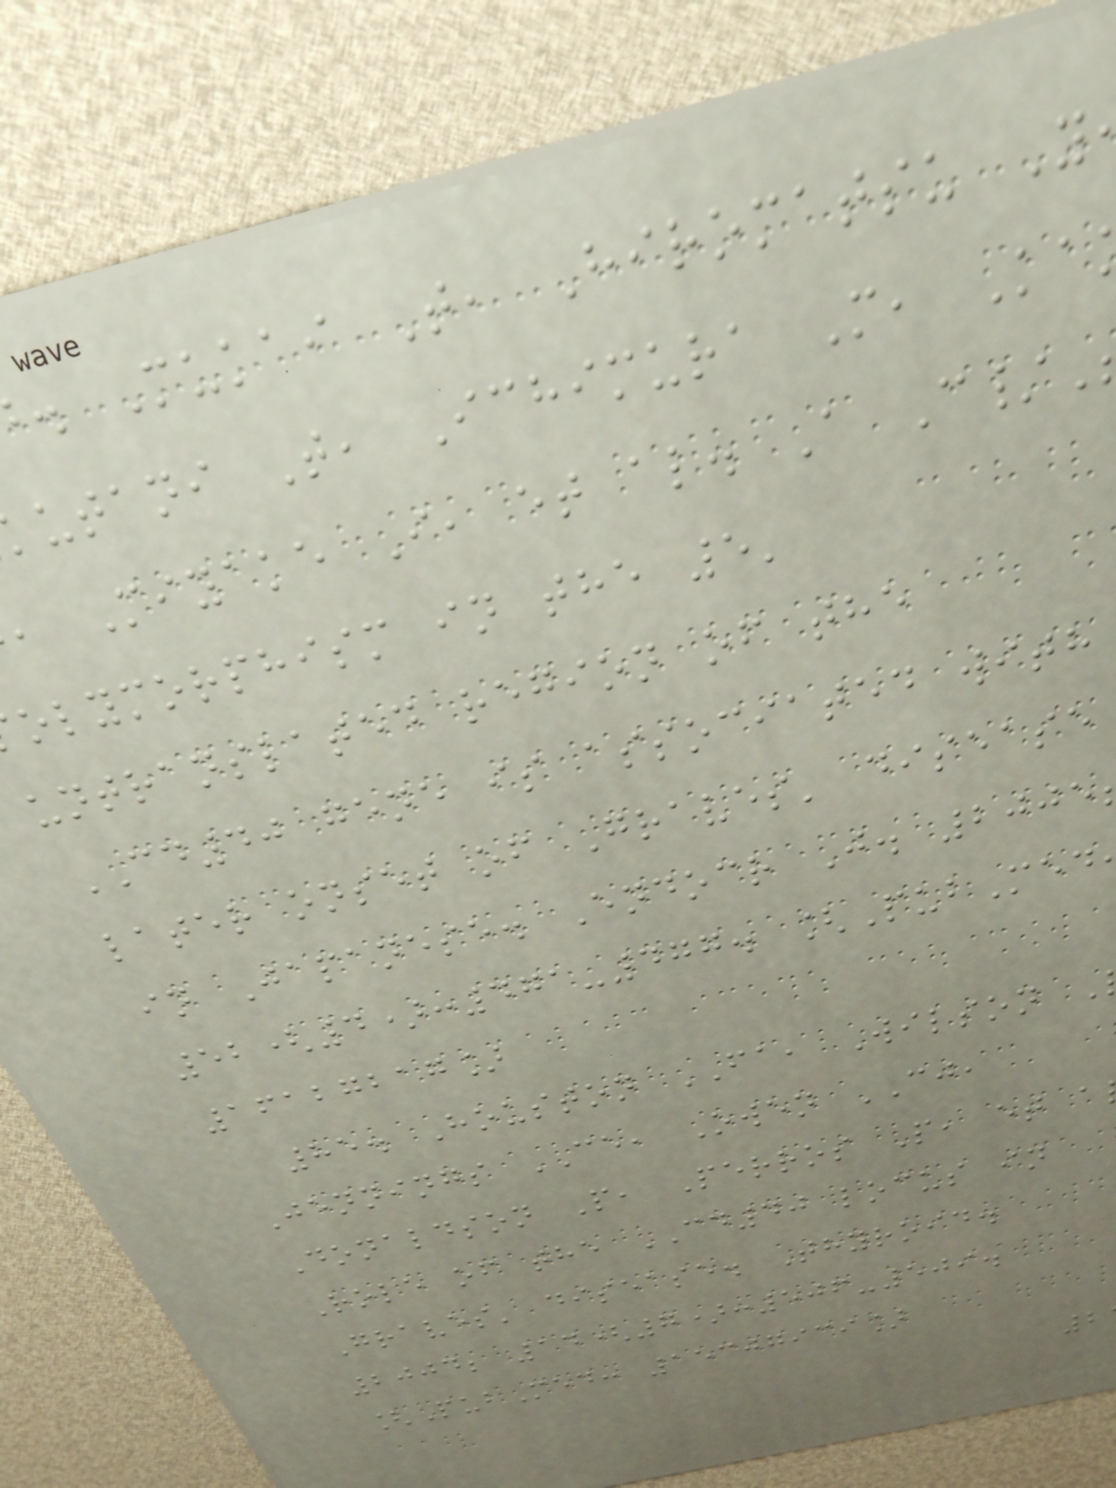. Mukai T, Hiromatsu Y
utani T, Ichimura M, Ka
, Miyake I, et al. A C/
olymorphism in the 5'
untranslated region of the
CD40 gene is associated with
later onset of Graves' disease
in Japanese. Endocr J. 2005
52(4):471-477. [PubMed
16127217]
85. Houston FA, Wilson
Jennings CE, Owen CJ,
Donaldson P, Perros P, et a
Role of the CD40 locus in
Graves' disease. Thyroid.
2004; 14(7):506-509.
[PubMed: 15307939]
